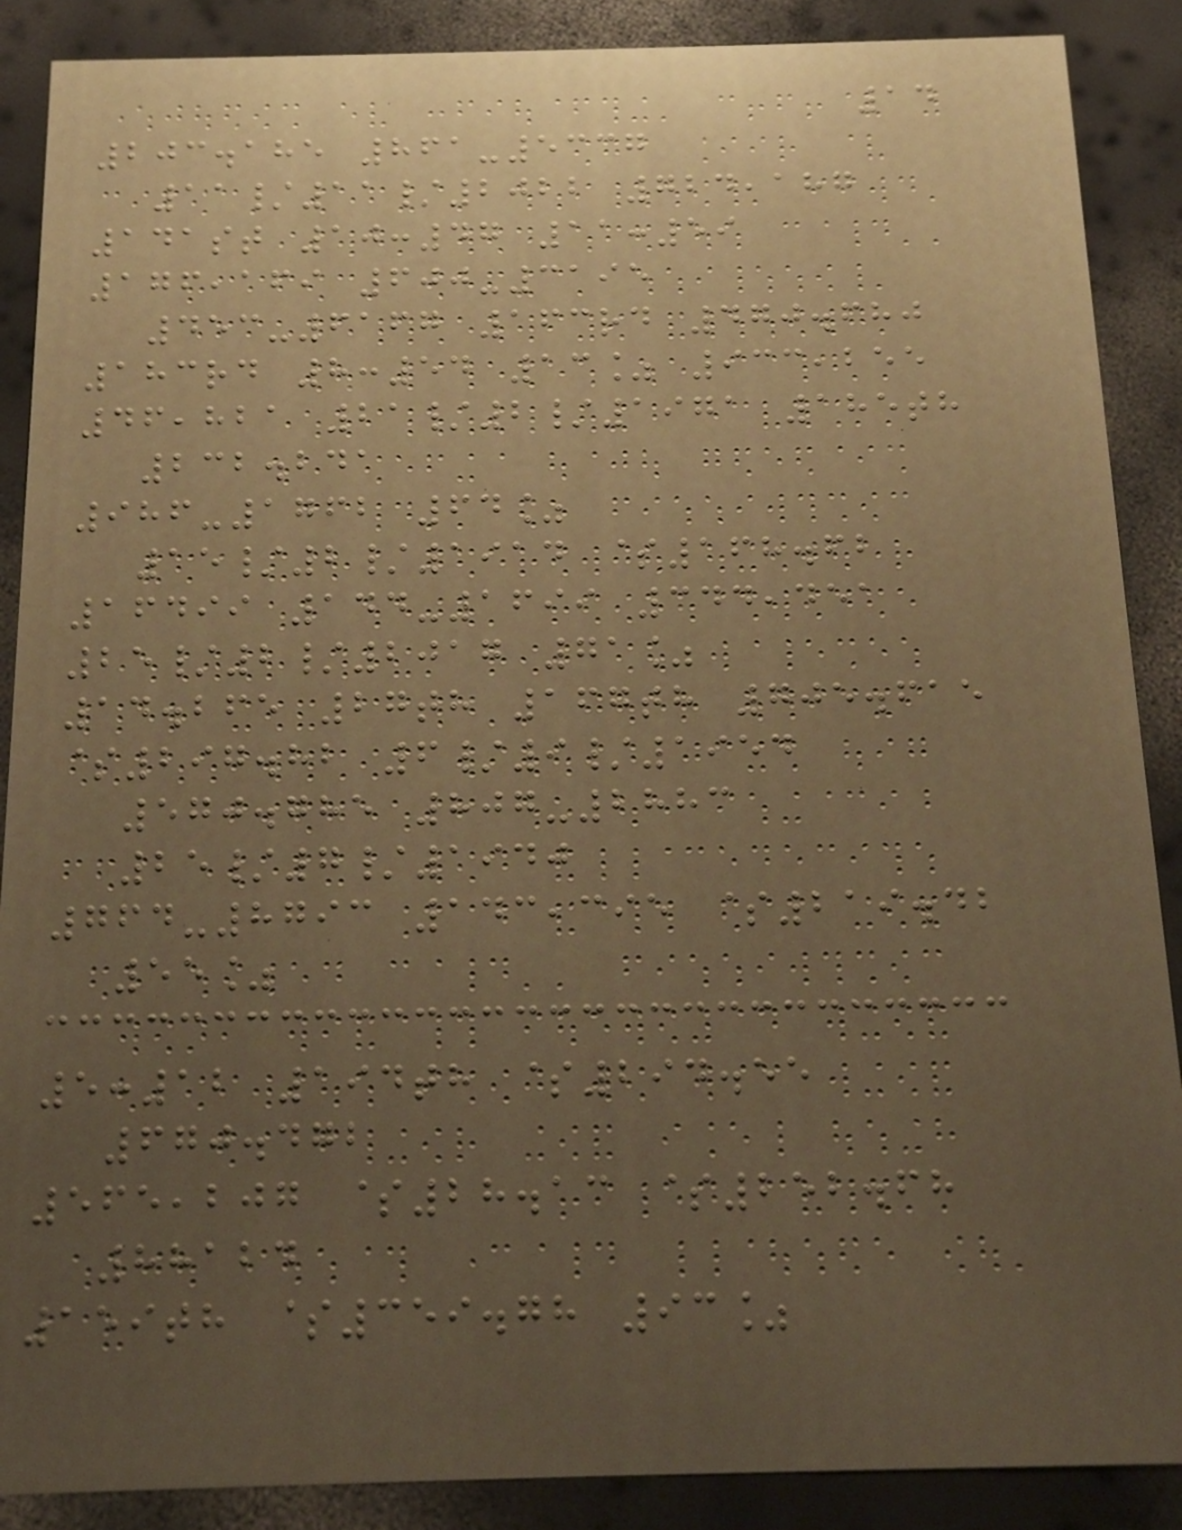14
203.185 861-5337
11/11/2022 724,187
141st 10:47 11:59
176,169 600-3195
453-6167 163rd 470.680
183rd 8:54 13% 933,255
46,821 21/2/1971 185th
232.241
986-1762 64%
15/2/1914 $168.62
16499 144-1699 344,451
25/2/2017 71%
14.265 27th 167th 705.615
$297.82 6/9/1954
570.785 807-2883
25/7/1940
764-8793 143,395 $219.42
55%
5:12 194th $294.55
670.472
565,207 $28.13 $252.68
88124
159th $359.78 93%
